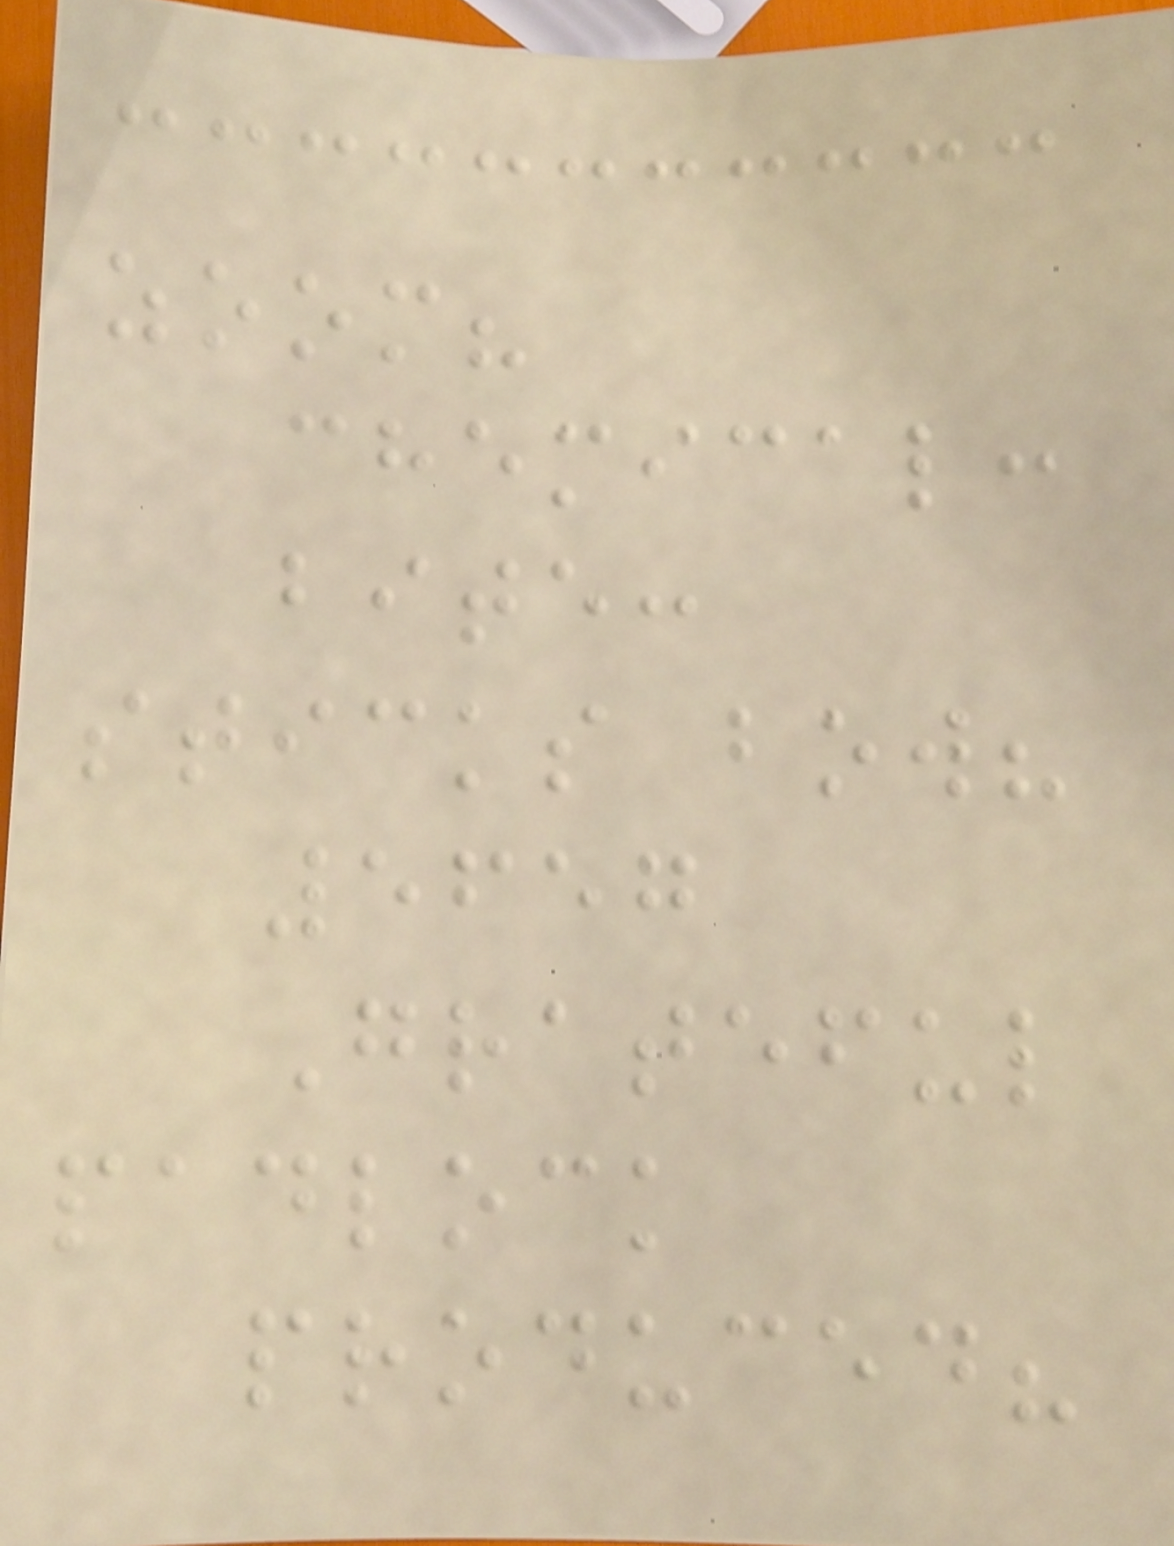zoom?
chemical:
bite:
sticks bow?
5657
Grateful
padlock
produced?
